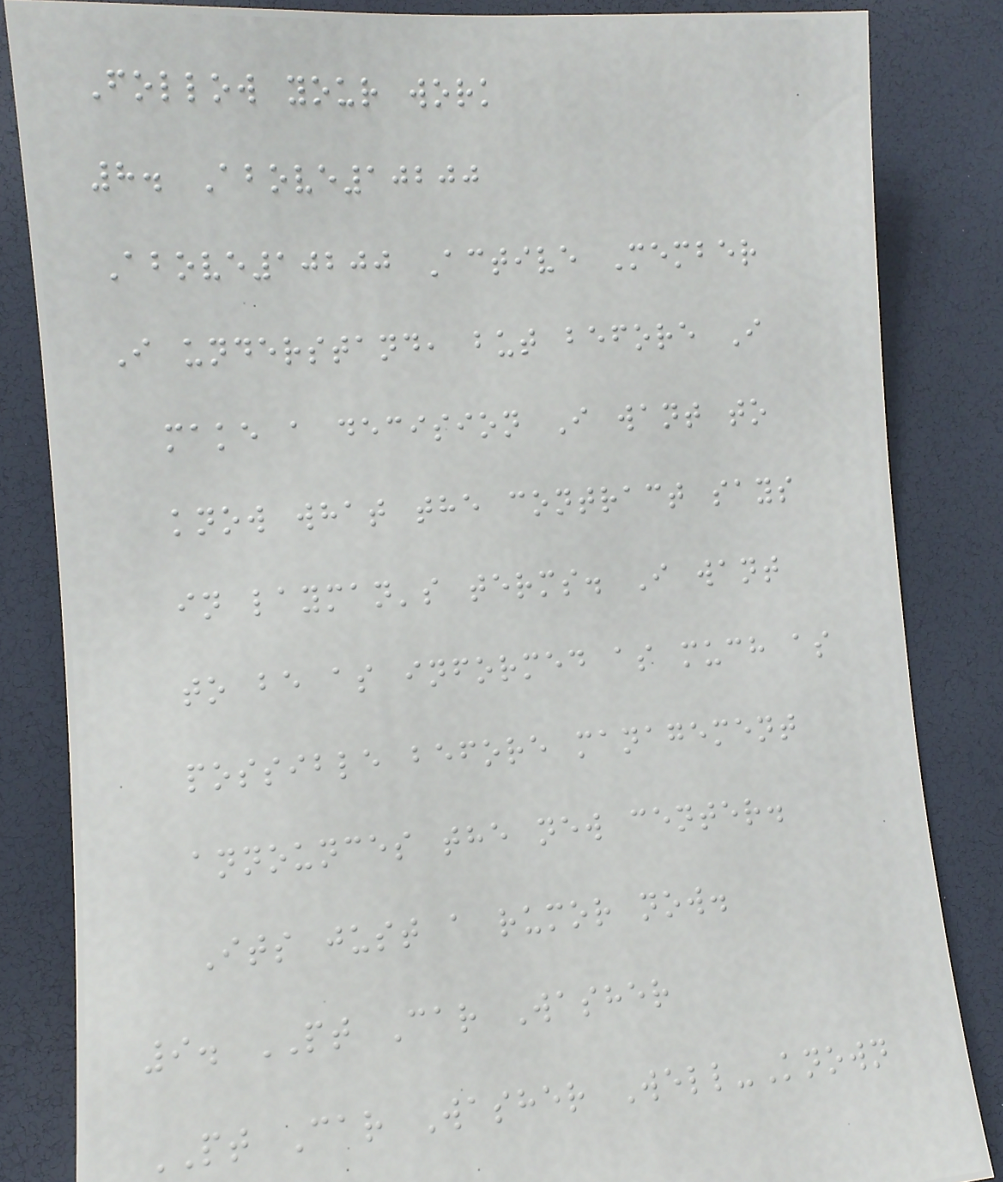Follow your work
8. Above10200
Above10200 Active Member
I understand, but before I
make a decision I want to
know what the contract says
in layman's terms. I want
to be as informed as much as
possible before management
announces the new center.
Its just a rumor now.
9. PT Car Washer
PT Car Washer Well-Known
